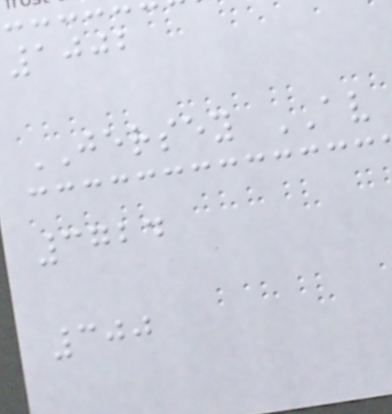1002
JERSEY AV
3724
300
